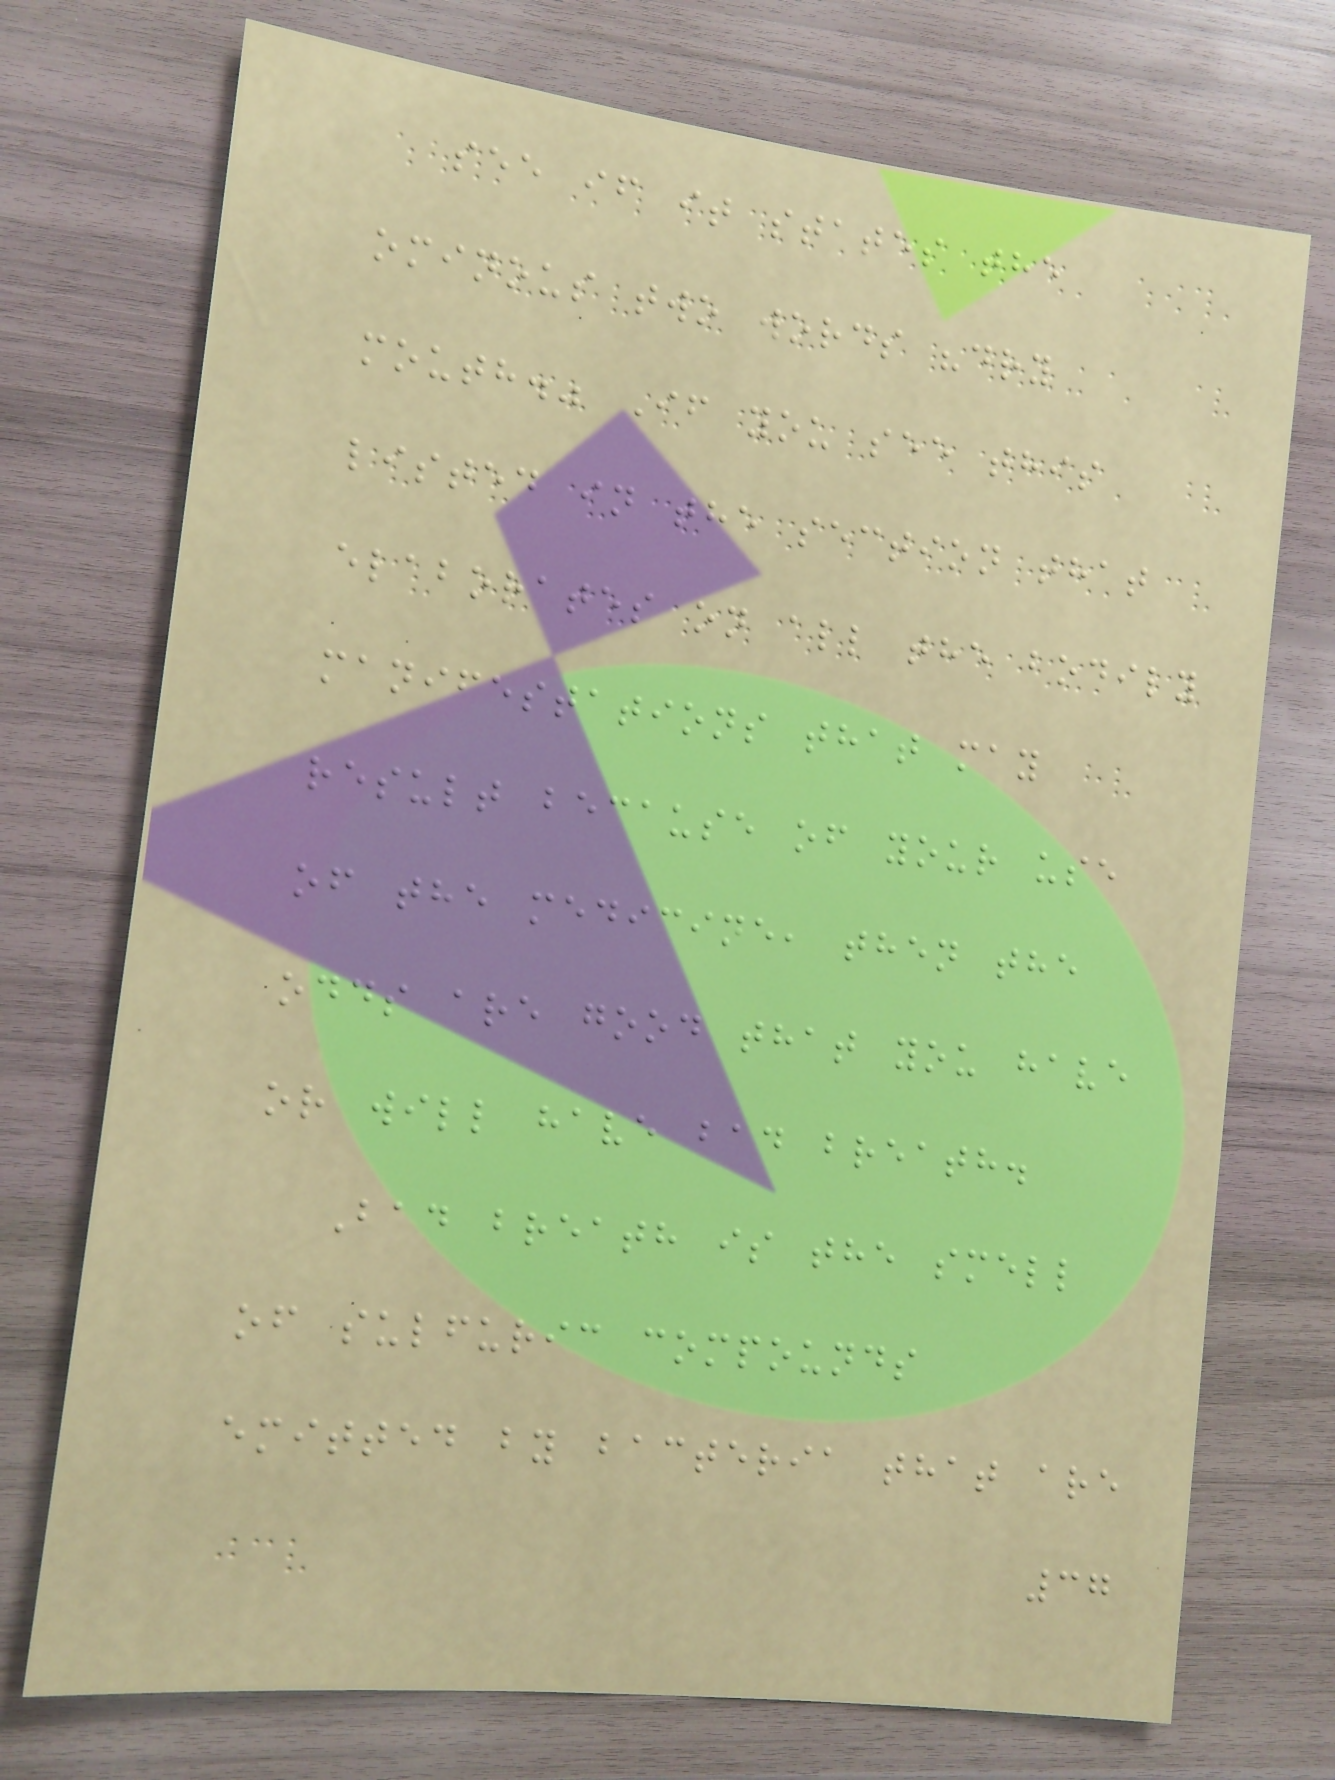see if it states the
ominous two words "dry
mouth." If you see this
listed in the section that
elaborates on all the bodily
manifestations that may
result because of your use
of the medicine, then the
odds are good that you have
or will have bad breath.
Bad breath is the smell
of sulfuric compounds
emitted by bacteria that are
37
